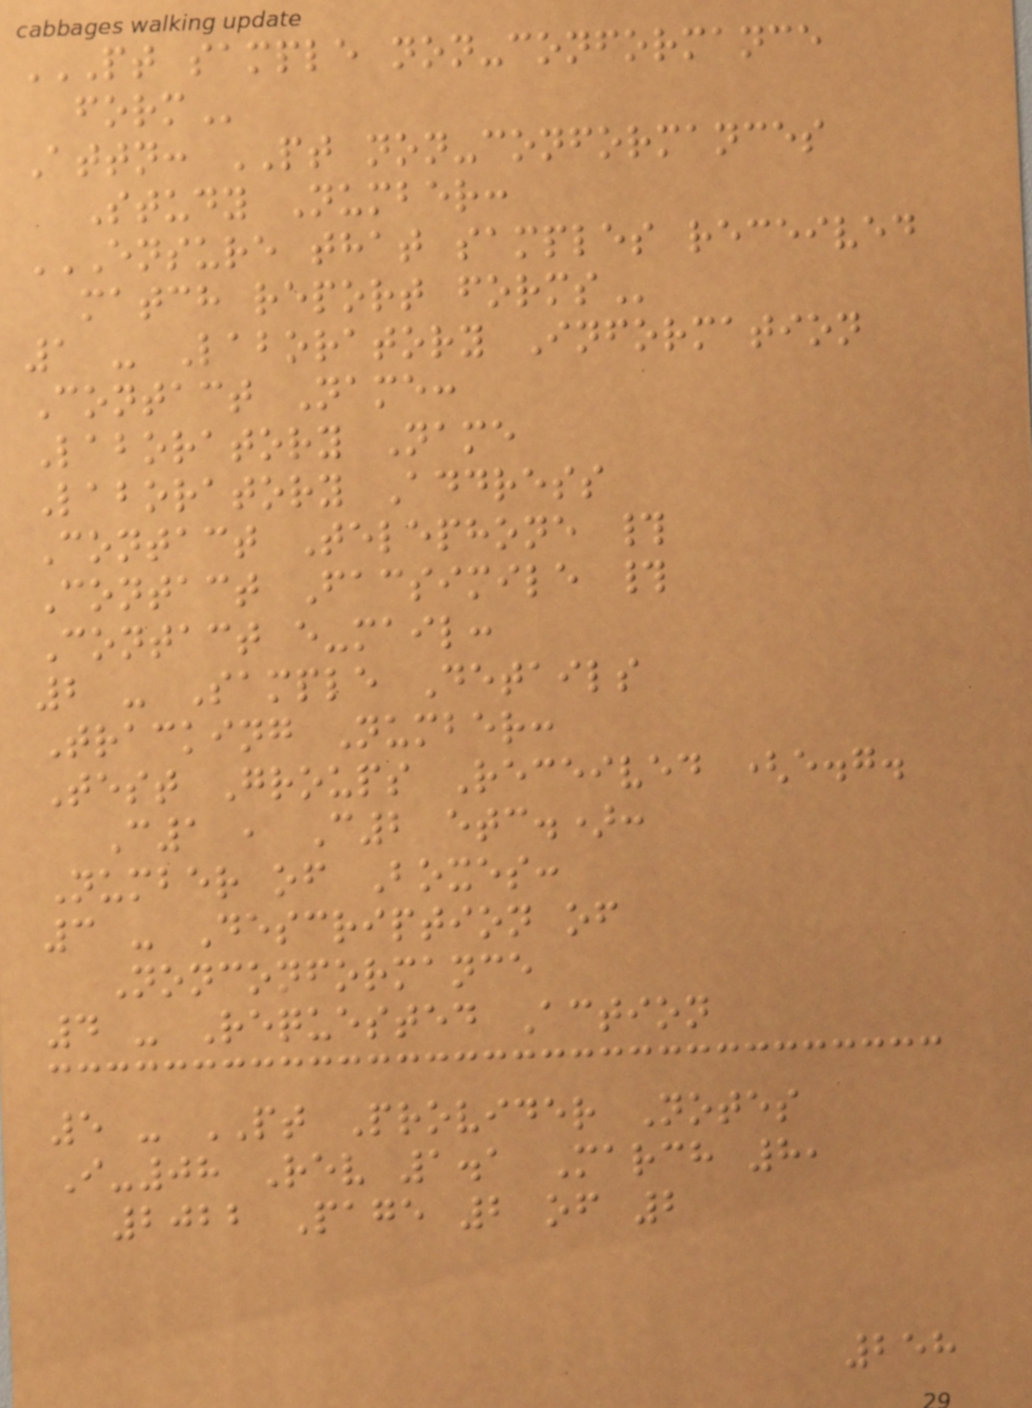PT SAMPLE NON-CONFORMANCE
FORM
Attn: PT non-conformances
Study Number:
ENSURE THAT SAMPLES RECEIVED
MATCH REPORT FORMS
1 - Laboratory Information
Contact Name:
Laboratory Name
Laboratory Address
Contact Telephone #
Contact Facsimile #
Contact e-mail:
2 - Sample Details
Tracking Number:
Test Groups Received (e.g.
C1 , C2 etc.):
Number of Boxes:
3 - Description of
Nonconformance
4 - Requested Action
5 - PT Provider Notes
I-08 Rev 1.1 March 8,
2022 Page 2 of 2
258
